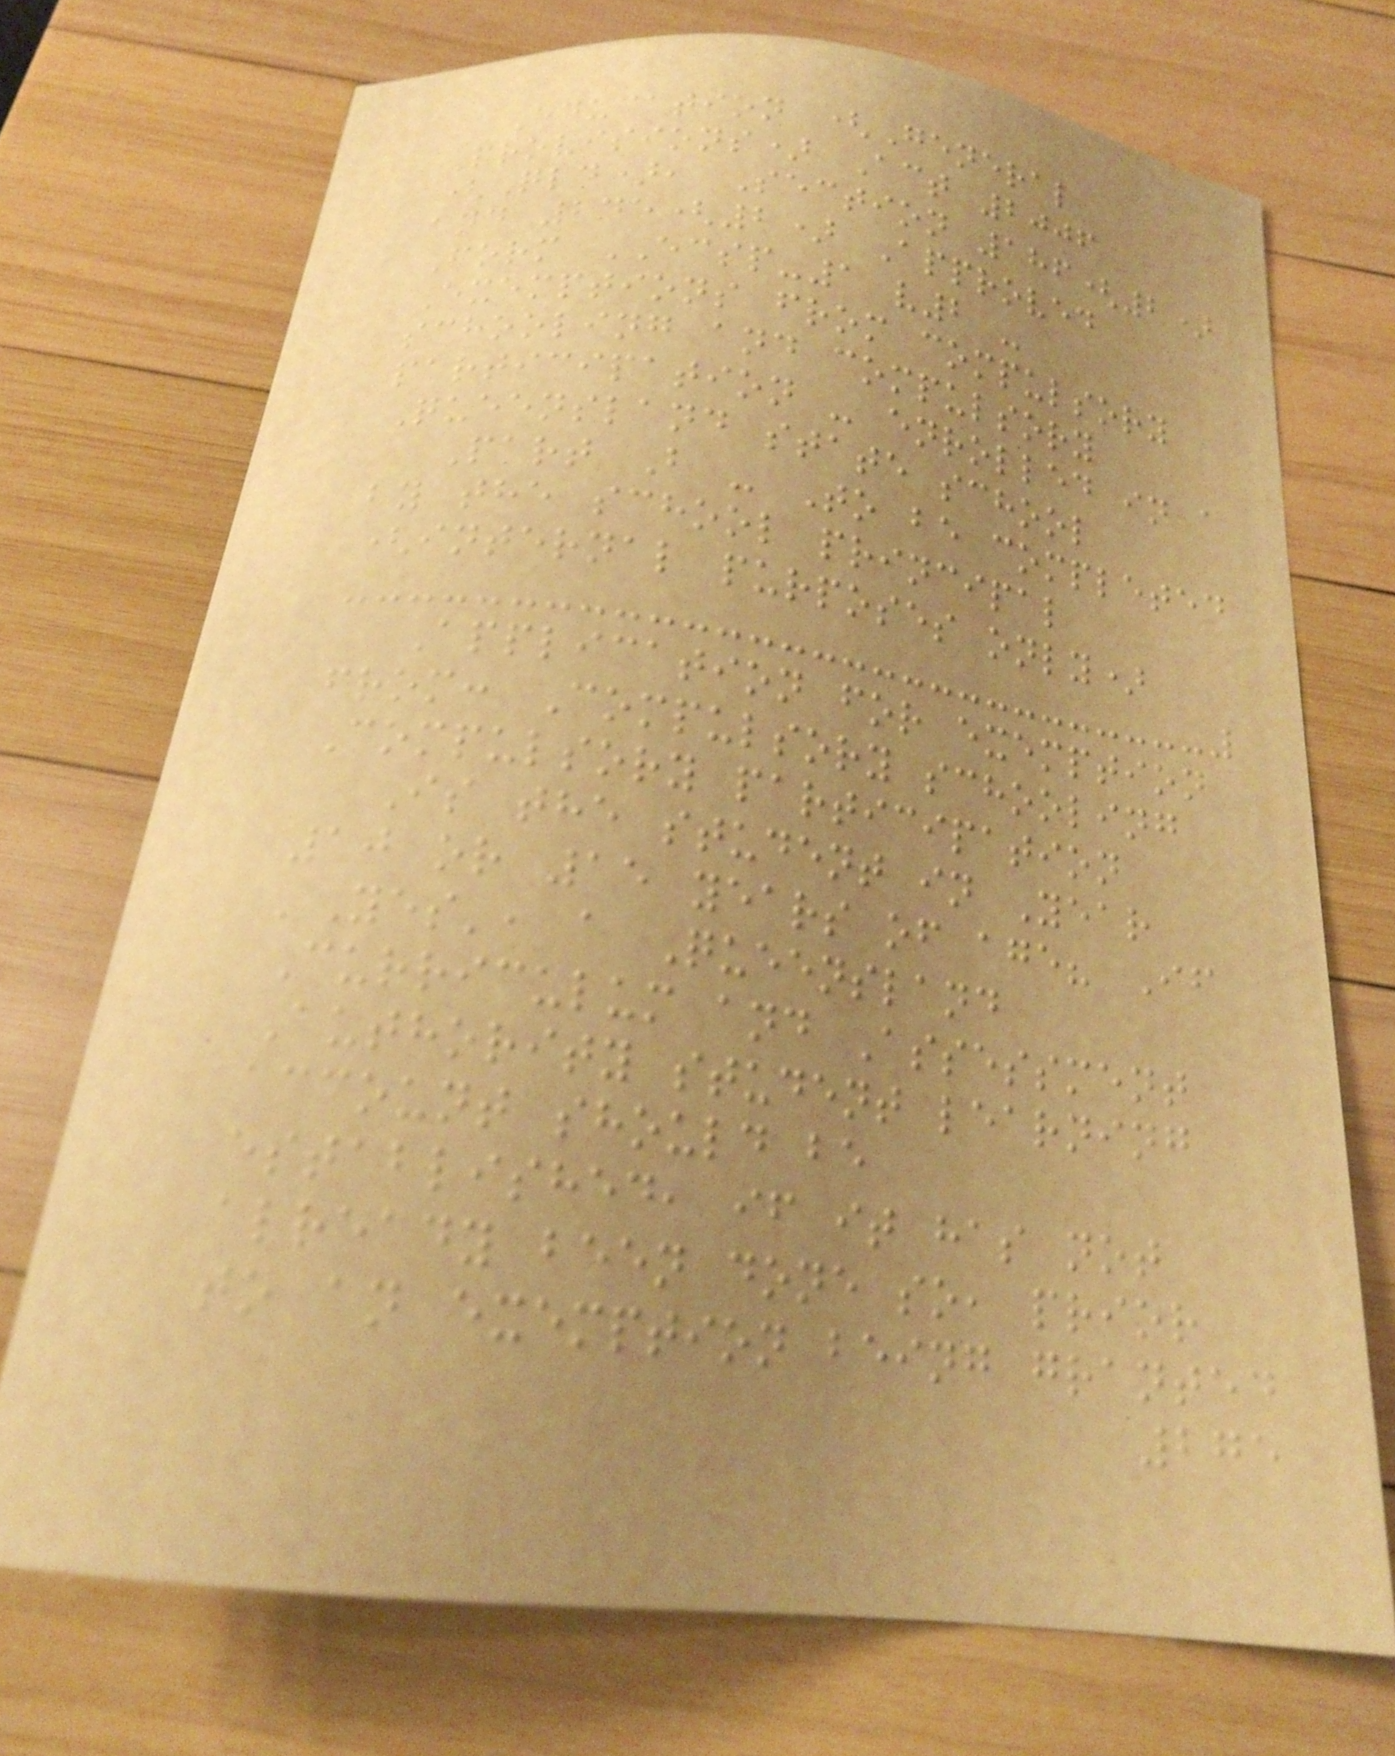Education (General
Provisions) Act 2006
(Qld), Section 186(2)
and 245(2) Approved
Form ECSP-1 v2 -
Exemptions from compulsory
schooling and compulsory
participation - enrolled in a
Queensland state school
Part B - To be completed
by the school principal
(internal purposes only)
Application for exemption
from: Compulsory schooling
Compulsory participation
Is the student in Year
10 or 15 years of age? If
'Yes', a Queensland
Curriculum and Assessment
Authority student learning
account should be
established, if it has not
already been done so, prior
to an exemption being granted
275
